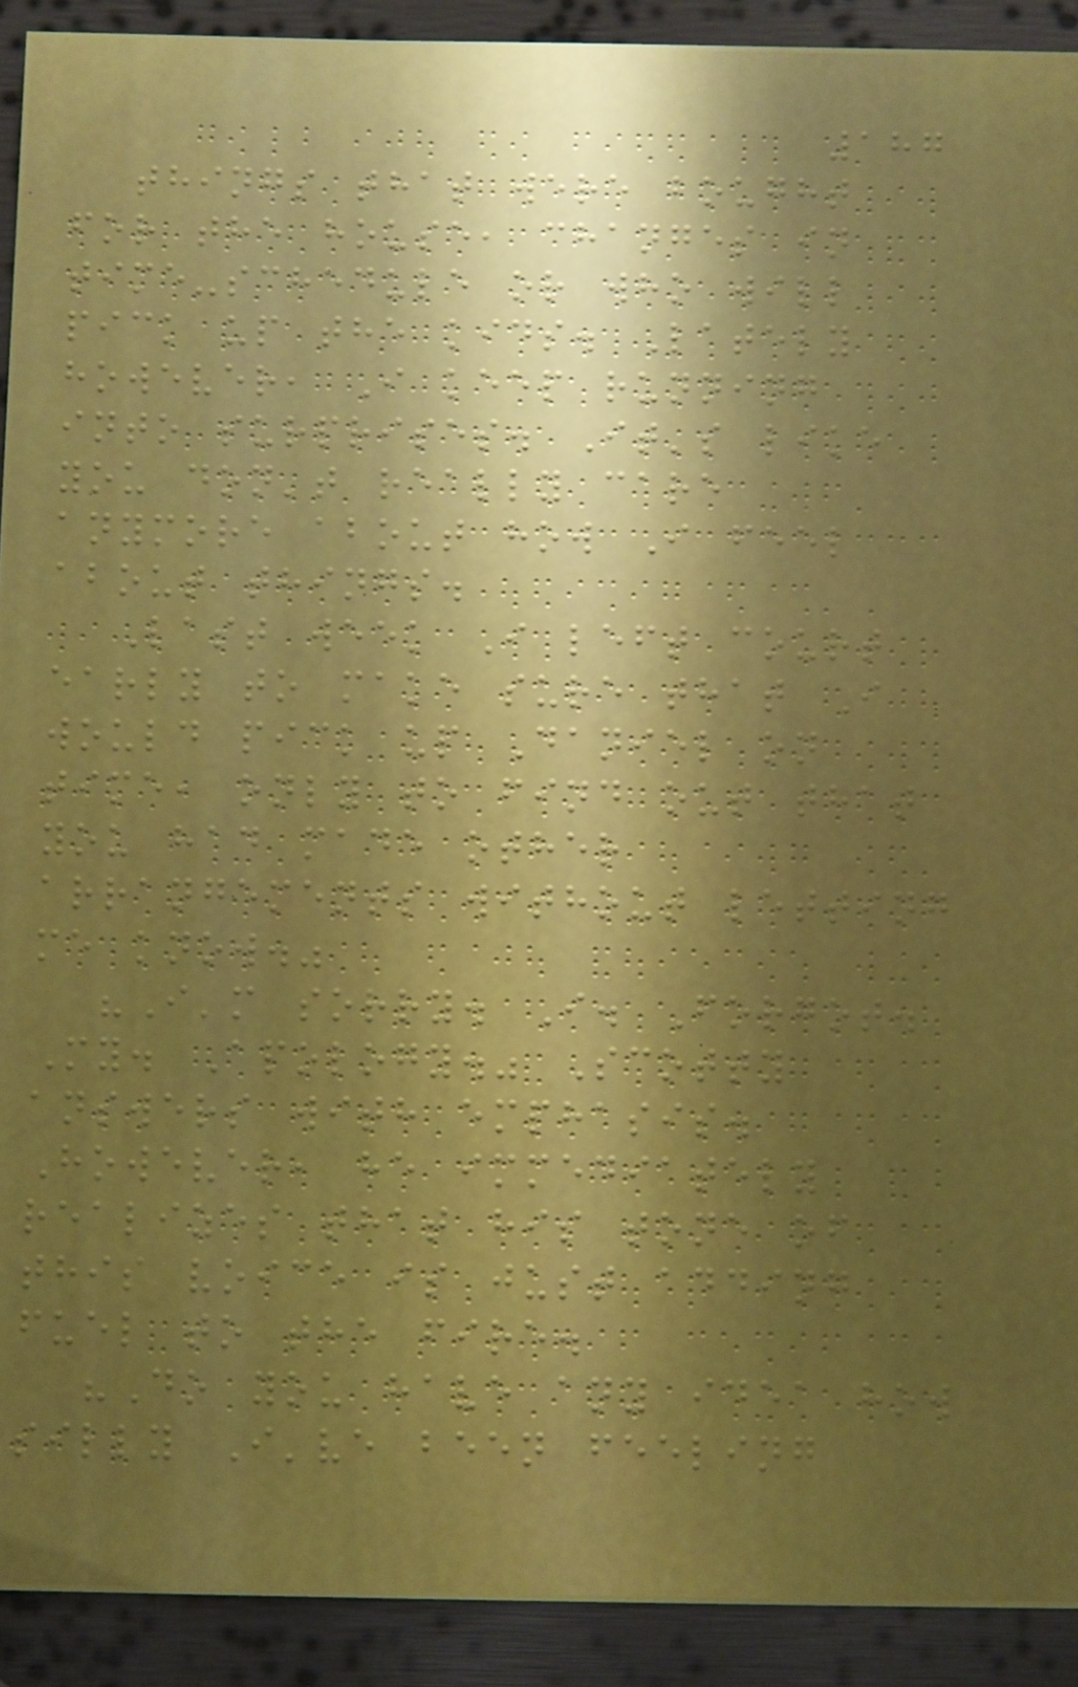187
things that were bought
for the house, changes in
time-schedule or who will
pick up the kids. Lately
however, I keep running
into surprises. It's like
you don't really care
anymore about how I feel
about things.
Last week I left court
early to make sure that I
would pick up Daniel on
time, only to find out that
you had made other
arrangements without letting
me know."
"I'm sorry. I. Forgot.
My. Apology." Scotty
answers with emphasis.
However, he immediately
realizes that his tone of
this voice is just adding
fuel to the fire.
"Do you have any idea how
silly I've been feeling
